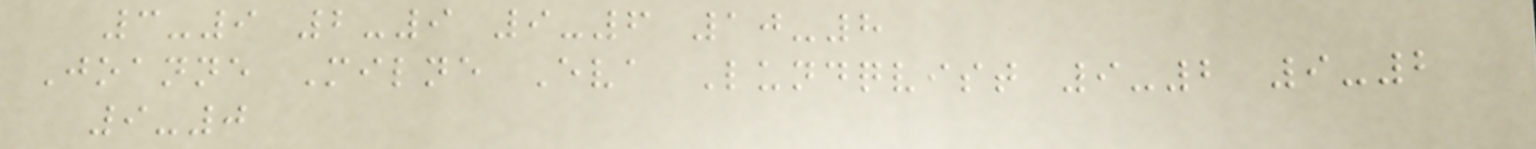3-9 2-9 9-6 10-8
Joanne Milne Eva Lundqvist 9-2 9-2
9-0
